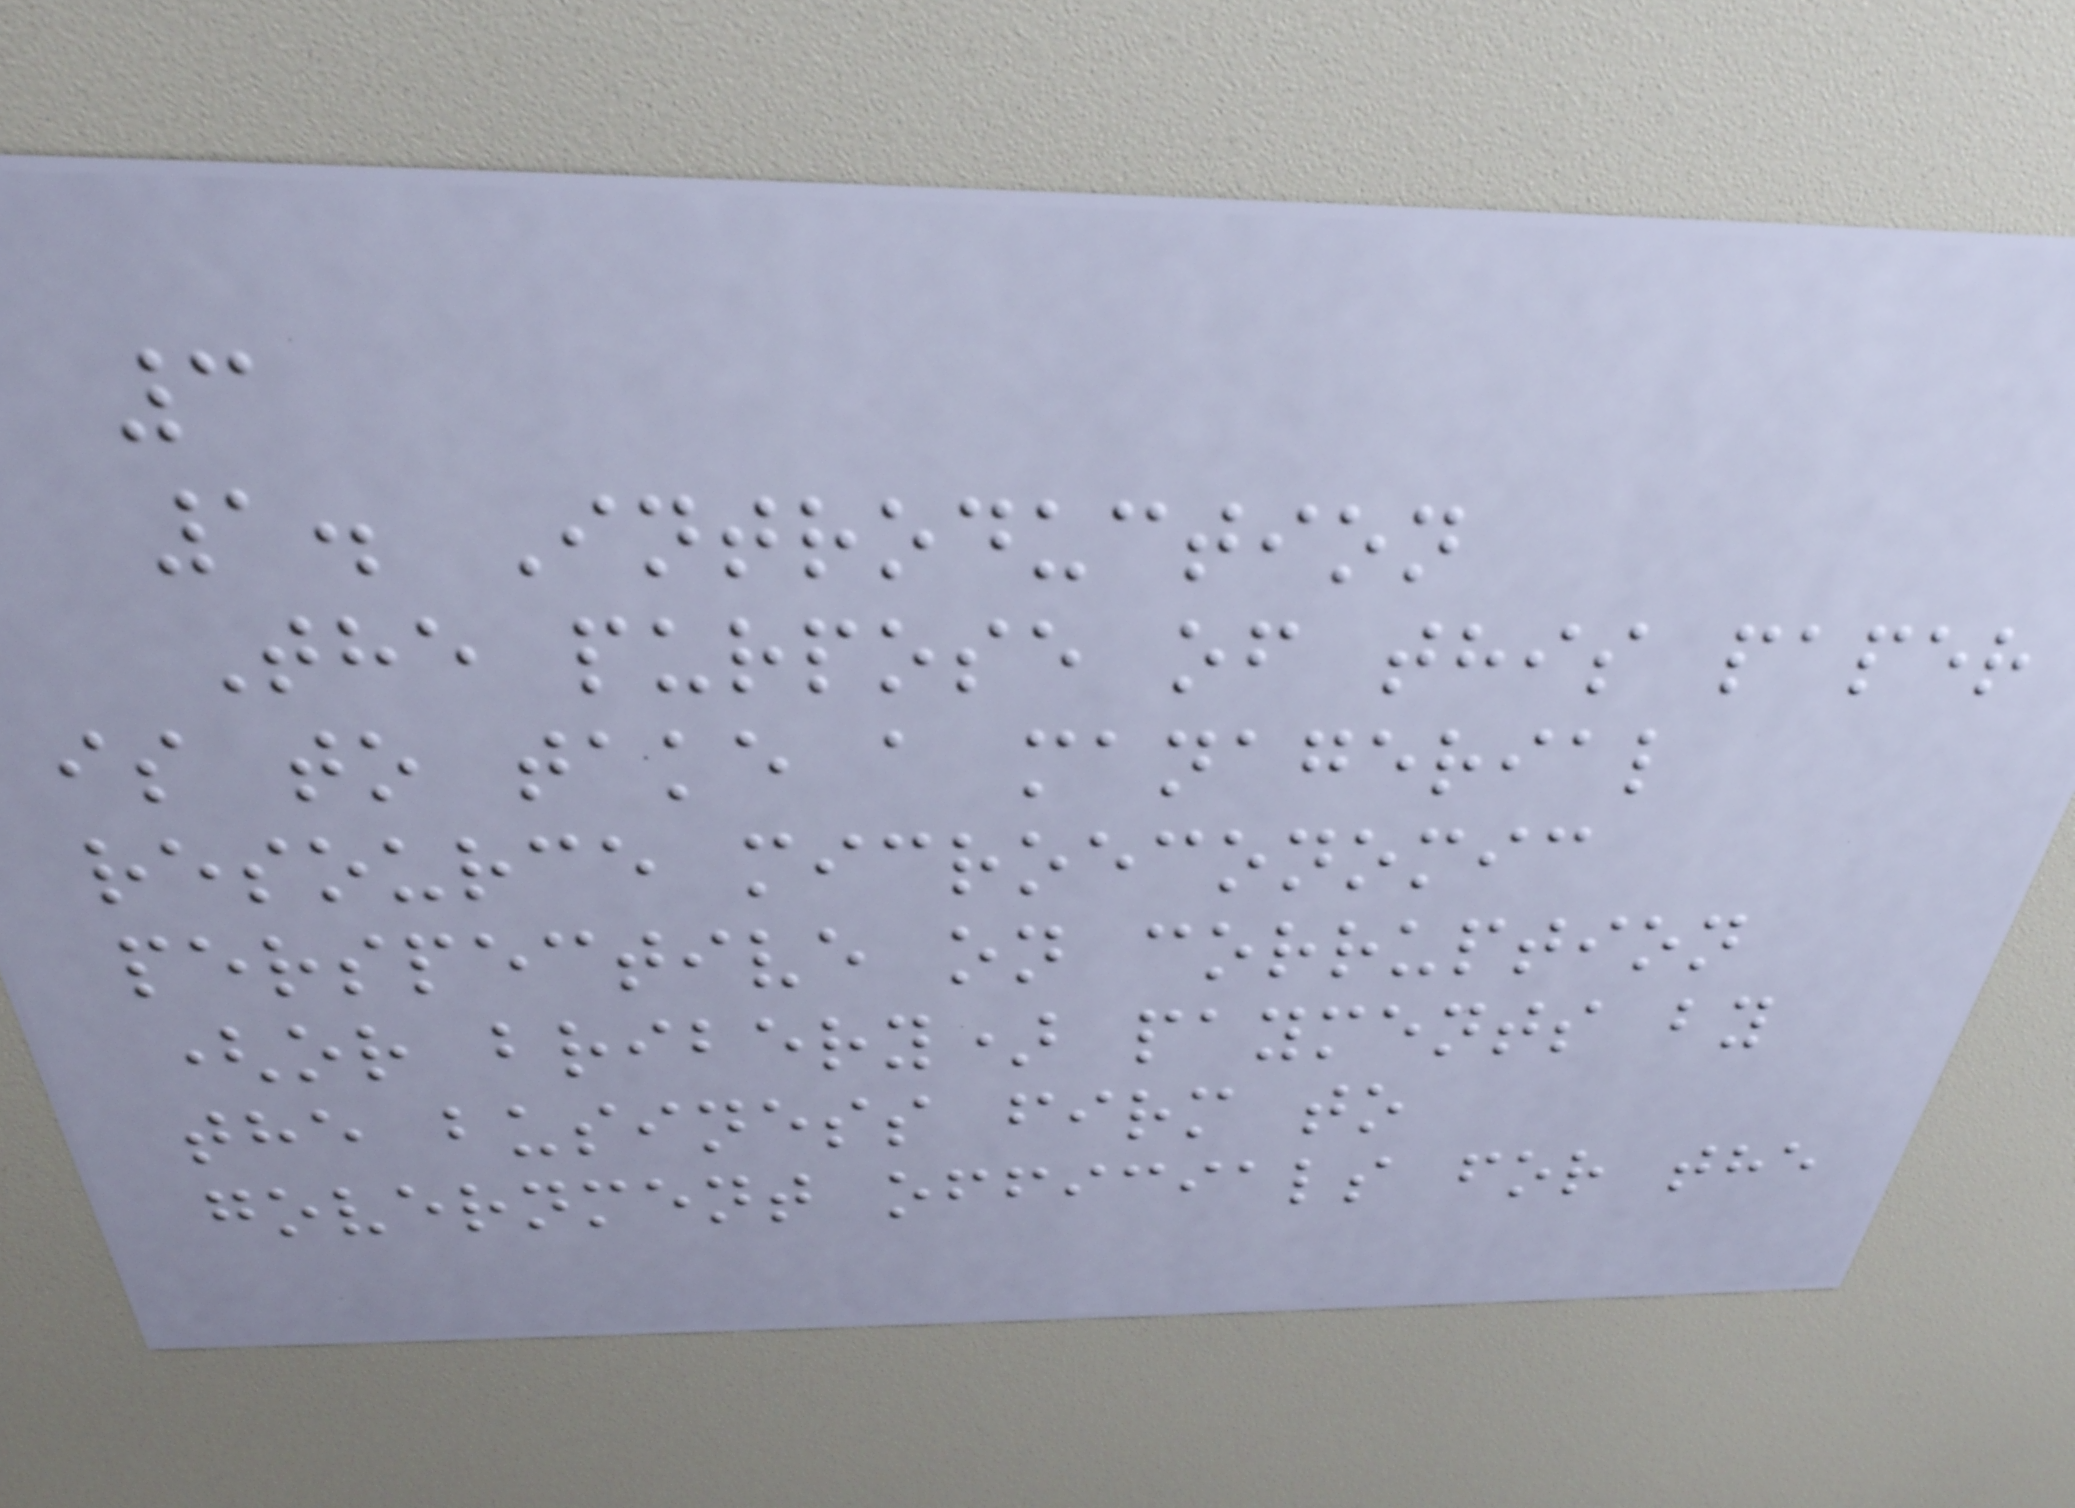3
1. Introduction
The purpose of this paper
is to take a managerial
resource microeconomic
perspective on corruption
(or bribery) payments by
the business firm to
government officials for the
